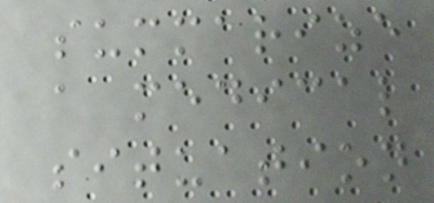summarize
a medical
situation
